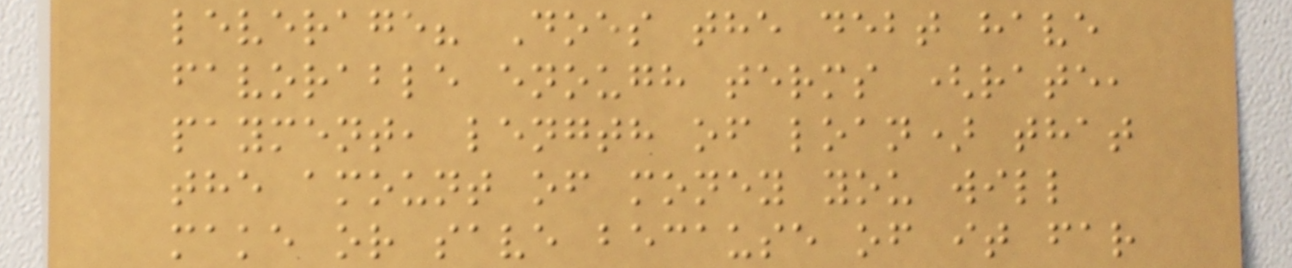leverage? Does the debt have
favorable enough terms (rate,
payment, length of loan) that
the amount of money you will
make or save because of it far
